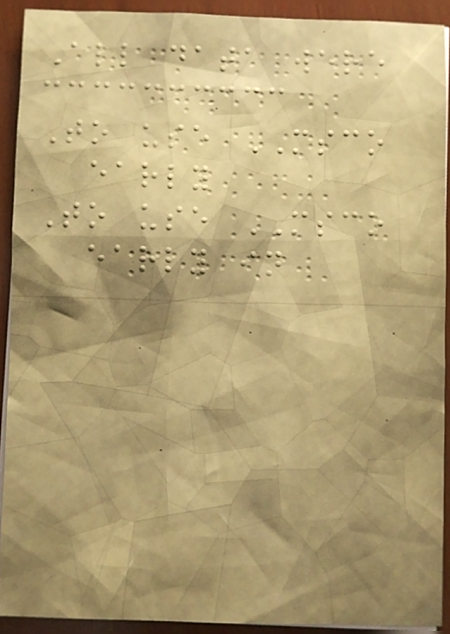All data were
To use MSCO
early
To use MSCO
early in
